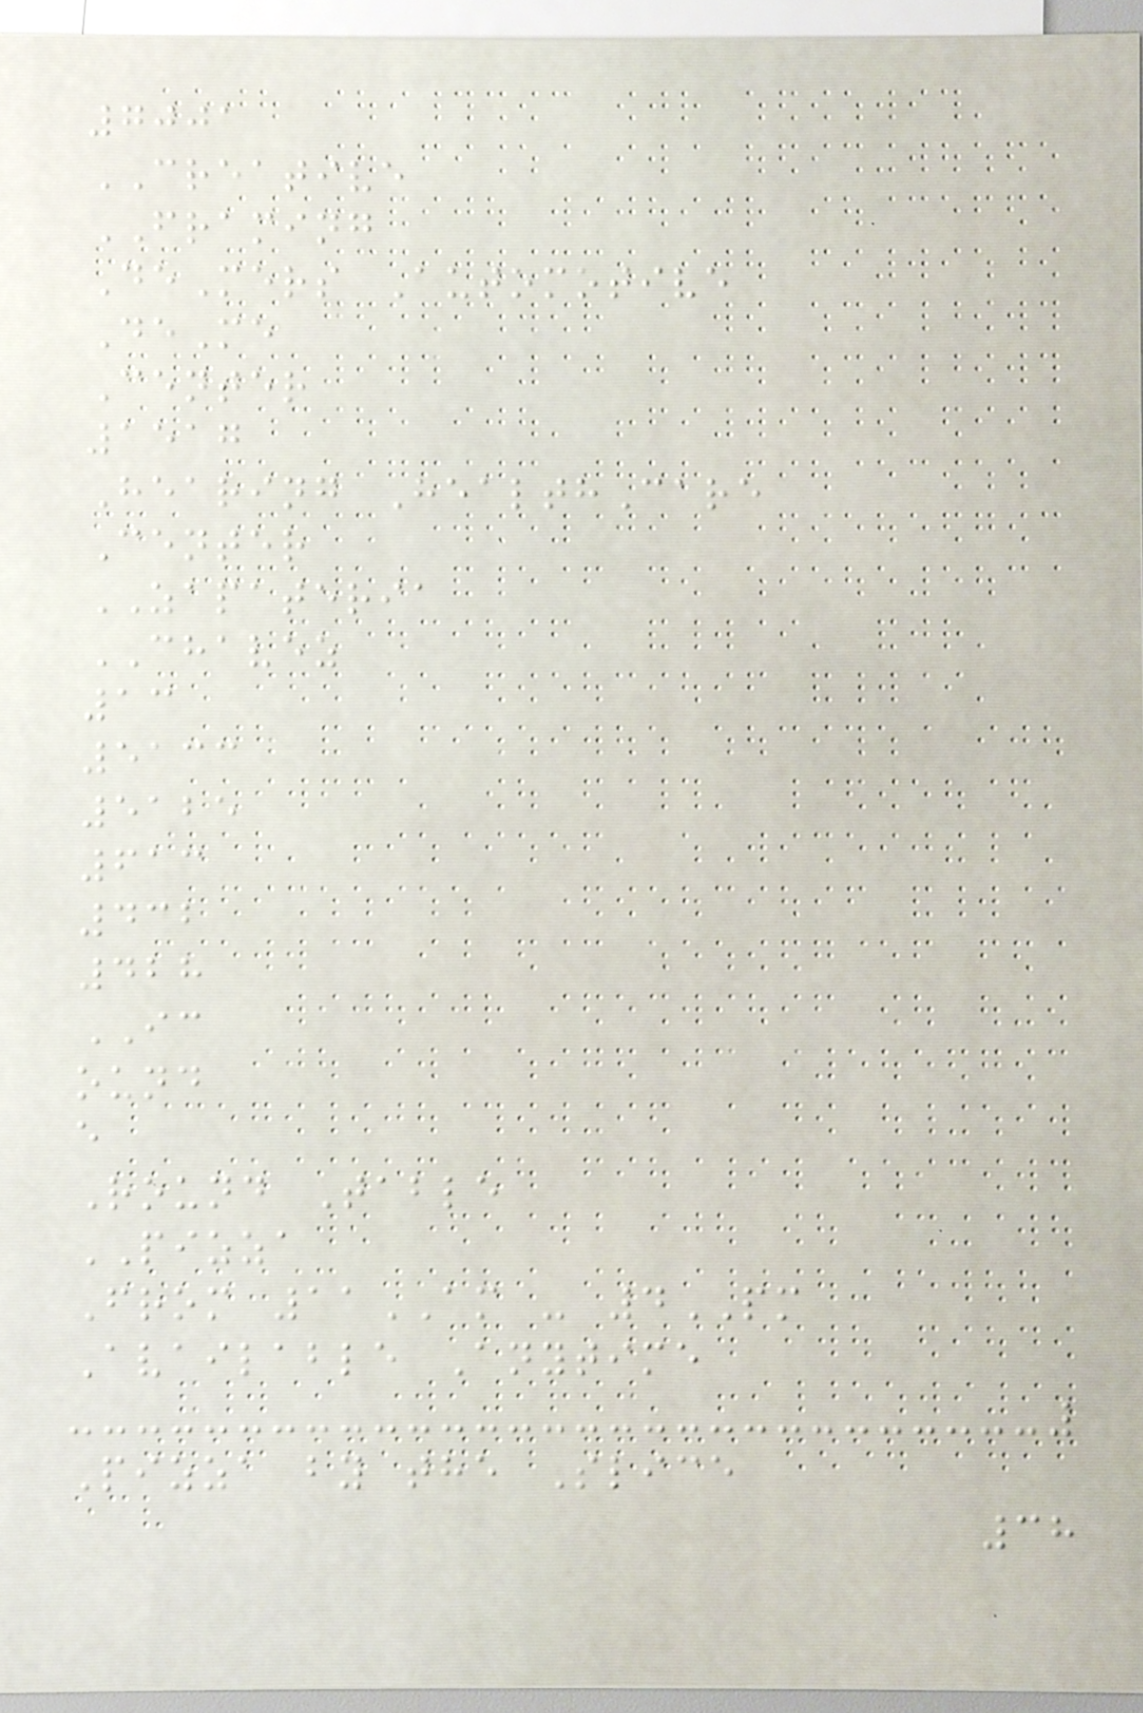7001
CREATIVE
FRAMING
DeMers Automotive
DeMe
Center
1517
Hearing HealthCare
Center
ZAPATERIA
CHAVEZ
13
5133
5125
613
432
428
IC
ound
e
Round Table
PIZZA
From 11AM - 4PM
Available Anytime
Pizza by the Slice
38
